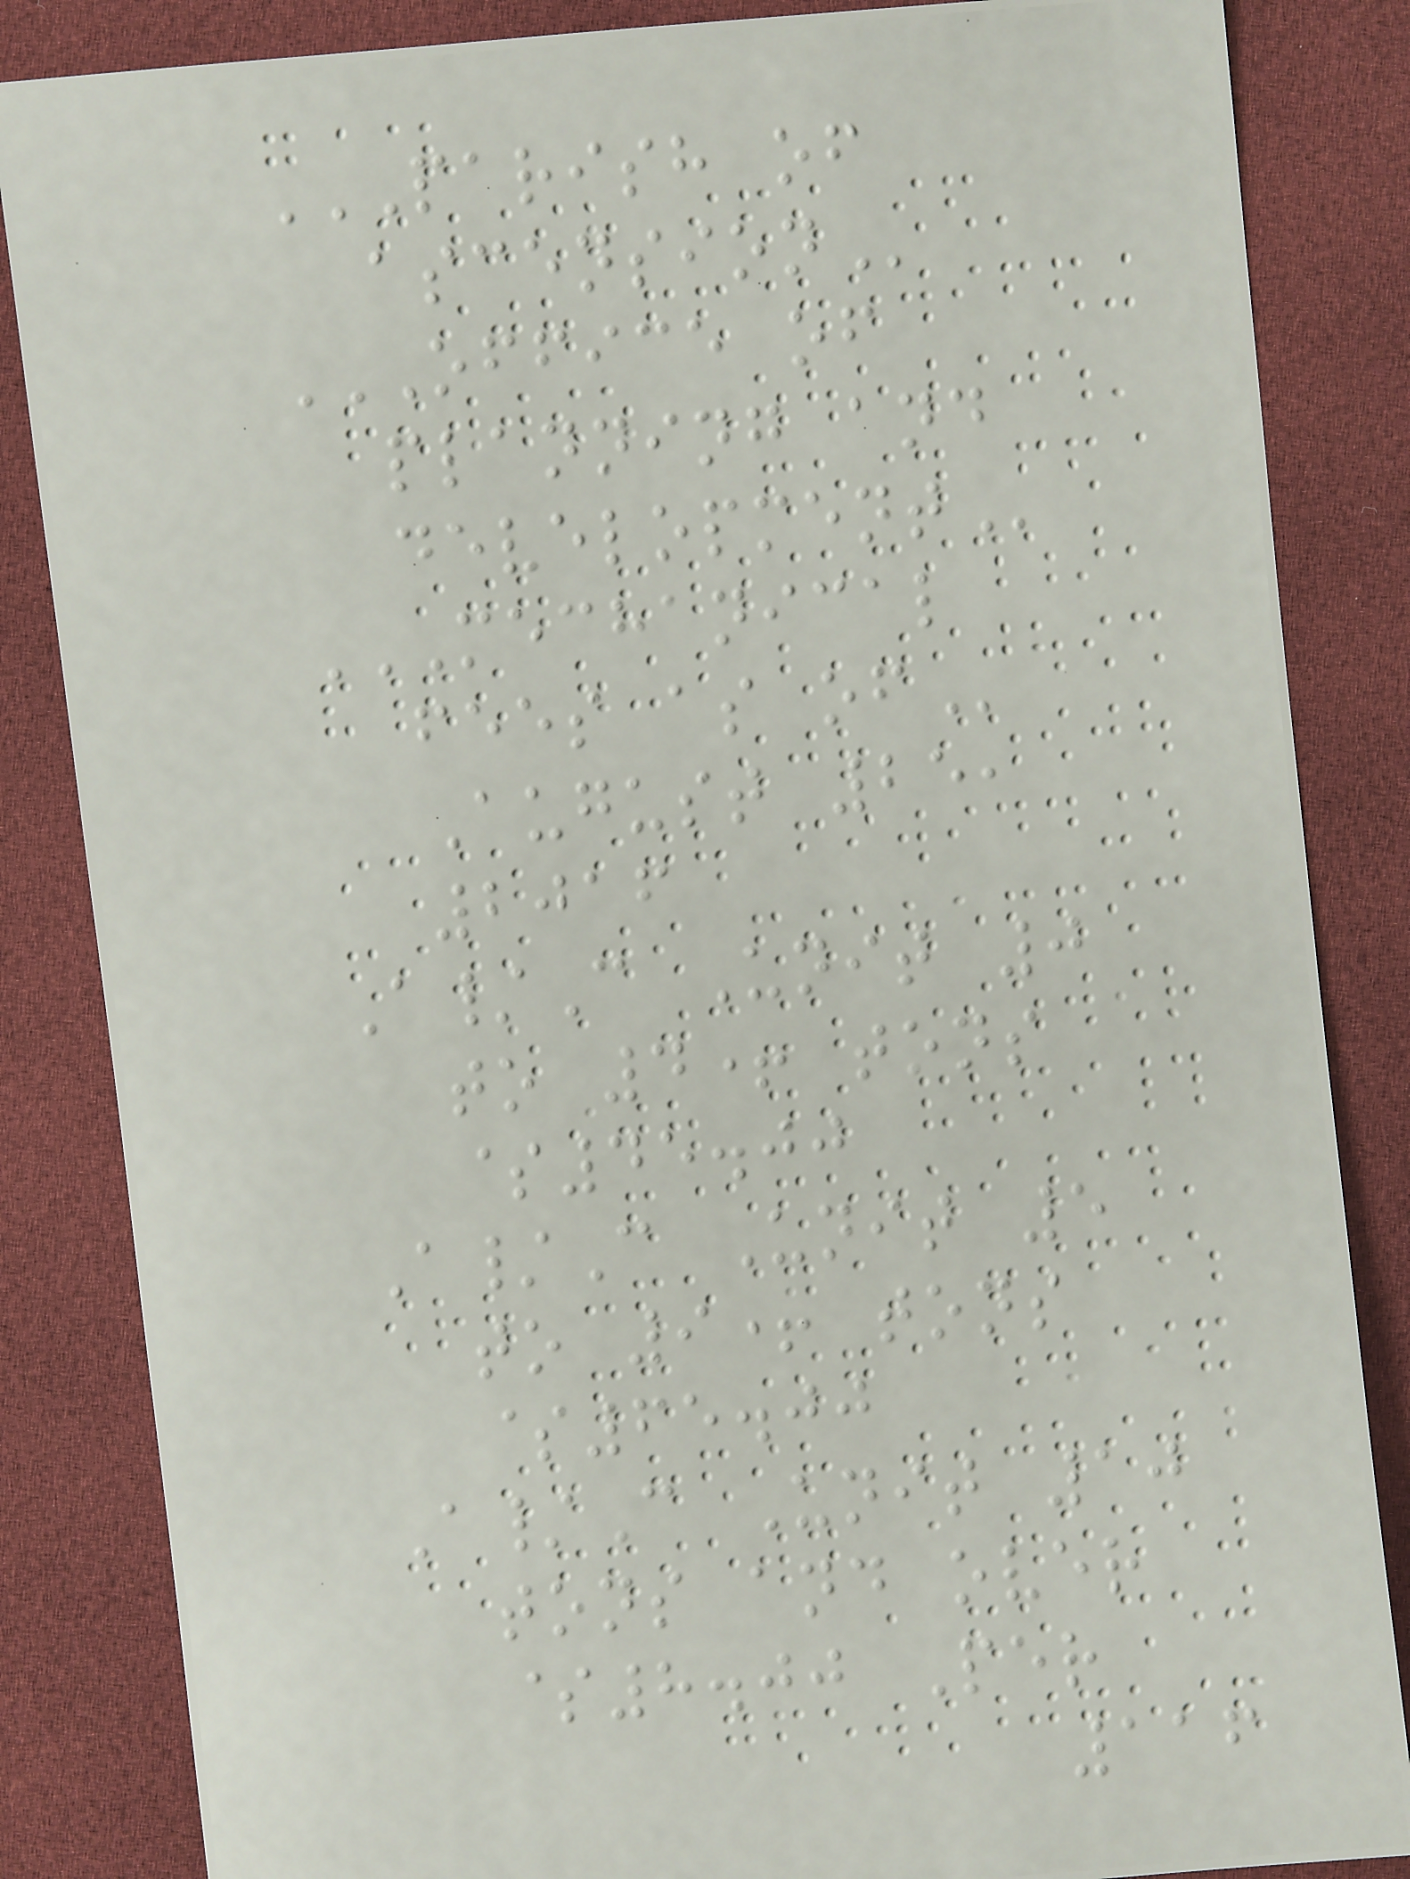PARISH OF
ASCENSION
OFFICE OF
PLANNING AND
DEVELOPMENT
MECHANICAL
FEES AS OF
August 25,
2016
A/C Unit 0
to 4+ tons
$45.00
A/C Unit 5
to 9+ tons
$65.00
A/C Unit 10
tons and over
$8.00 Per
116
